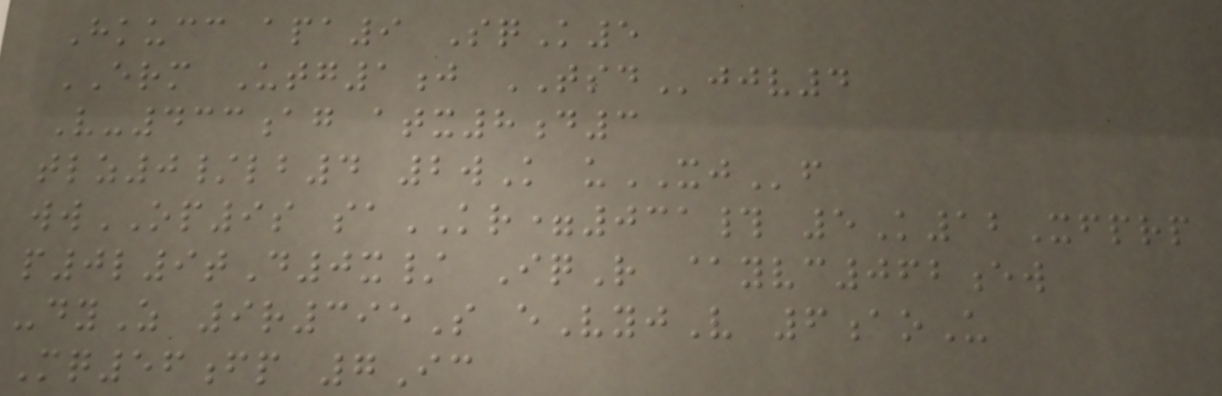Hkucc apa9 SqK5
ERM Utg1j TSDjjv4
V-433ag atx8d3
tlz0/lb4 2wK uXJf
wwOP9s saKR=031# 5K12Xfprp
p0l9tD0x/ IqR @yvc062ew
-dyZ 9r395S eVyjV 6aoU
Mq56fp 7Ic
